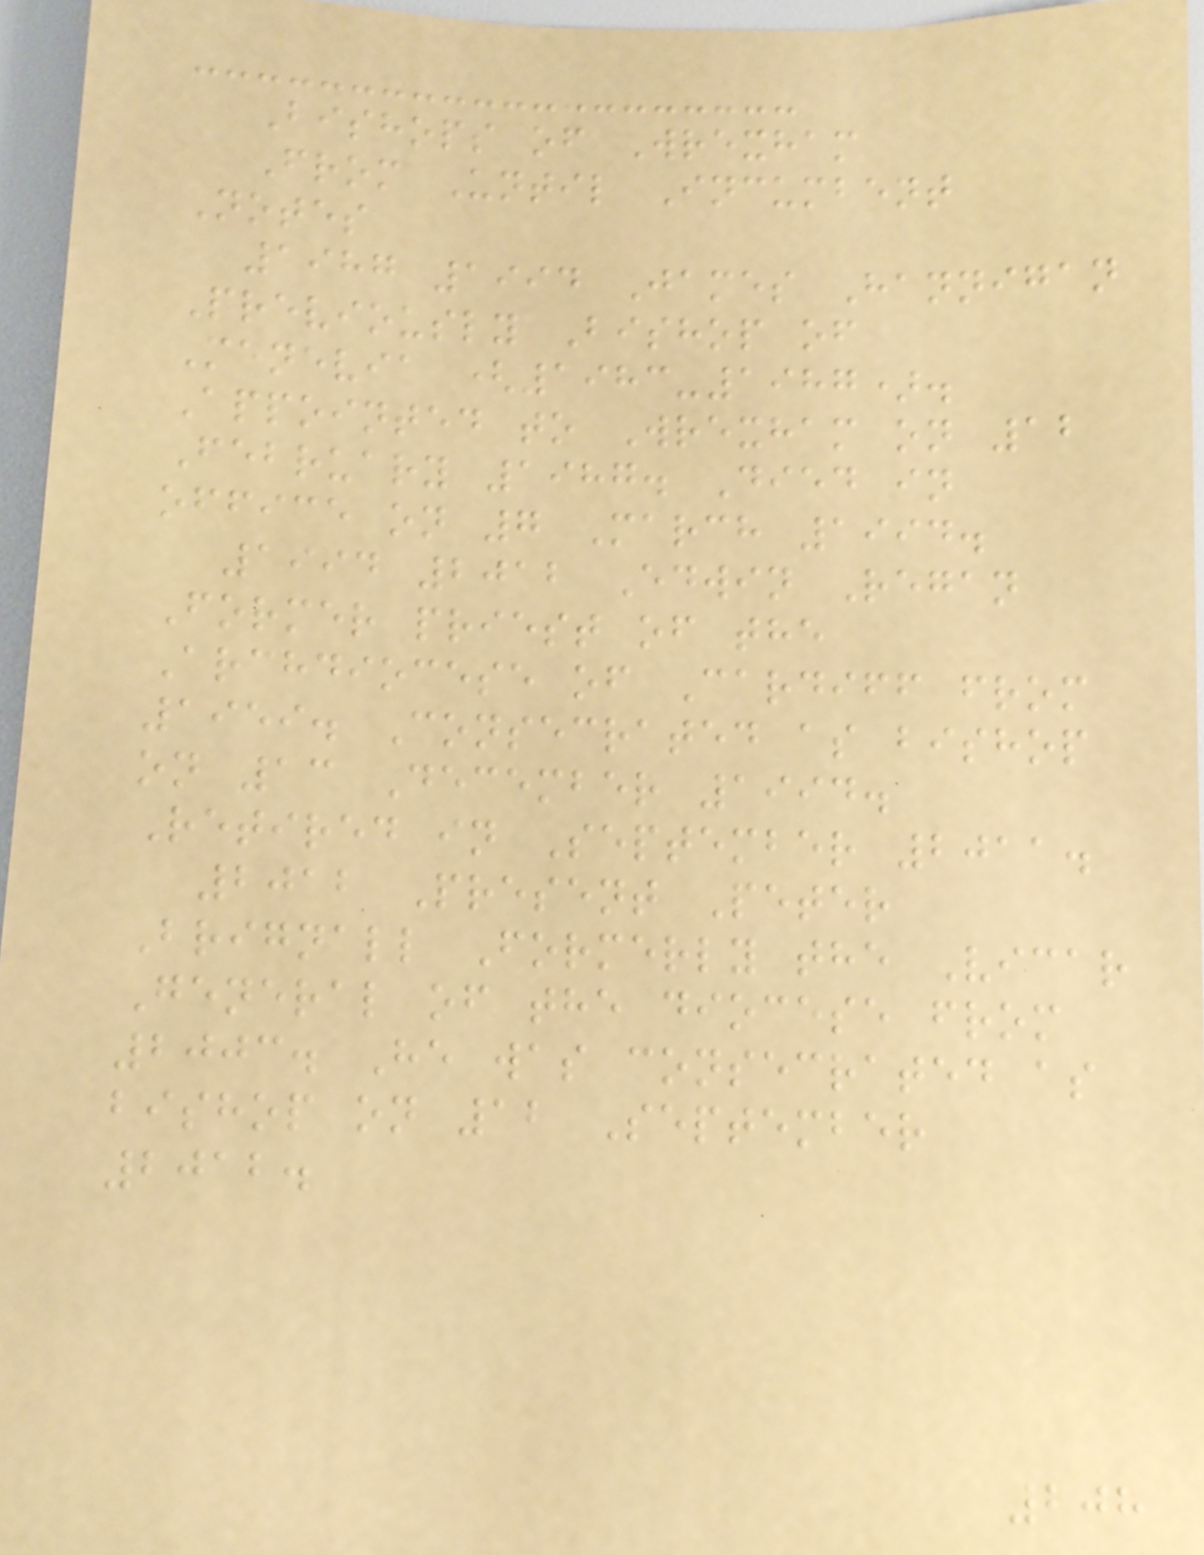Bishops of Wrexham
From Until Incumbent
Notes
1987 1994 James Hannigan
Previously Bishop of
Menevia (1983-1987).
Appointed to Wrexham on 12
February 1987. Died in
office on 7 March 1994.
1994 2012 Edwin Regan
Former priest of the
Archdiocese of Cardiff from
1959. Consecrated as bishop
on 13 December 1994.
Retired in September 2011.
2012 Present Peter
Brignall Formerly the Vicar
General of the diocese from
2003. He was consecrated as
bishop on 12 September
2012.
208
